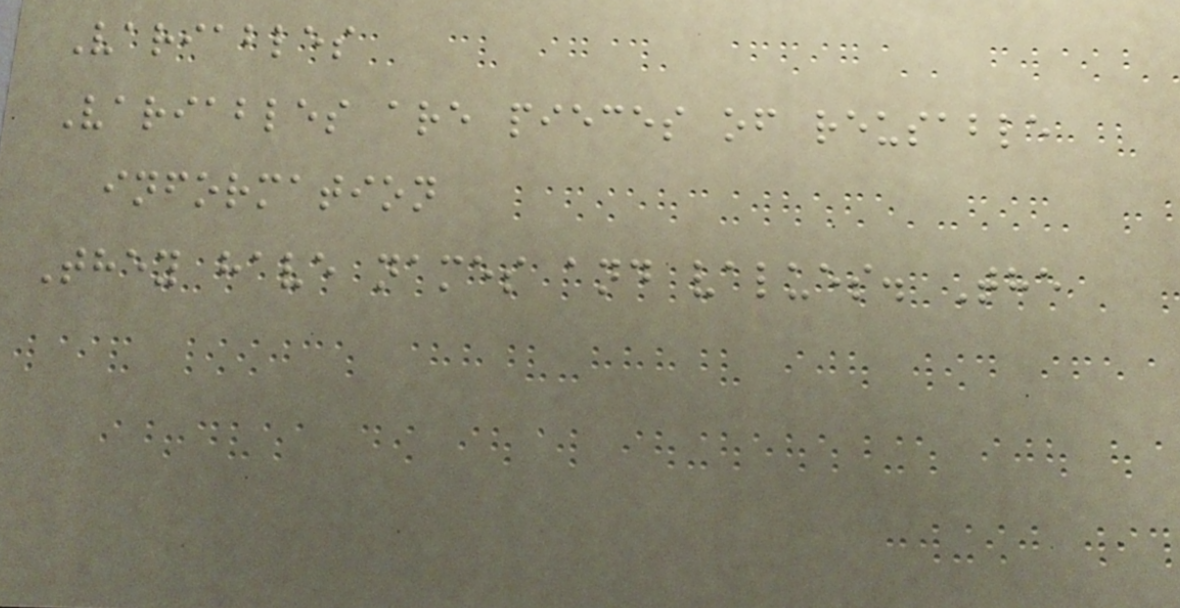Variables
Variables are pieces of reusable
information
They have names and values. The
